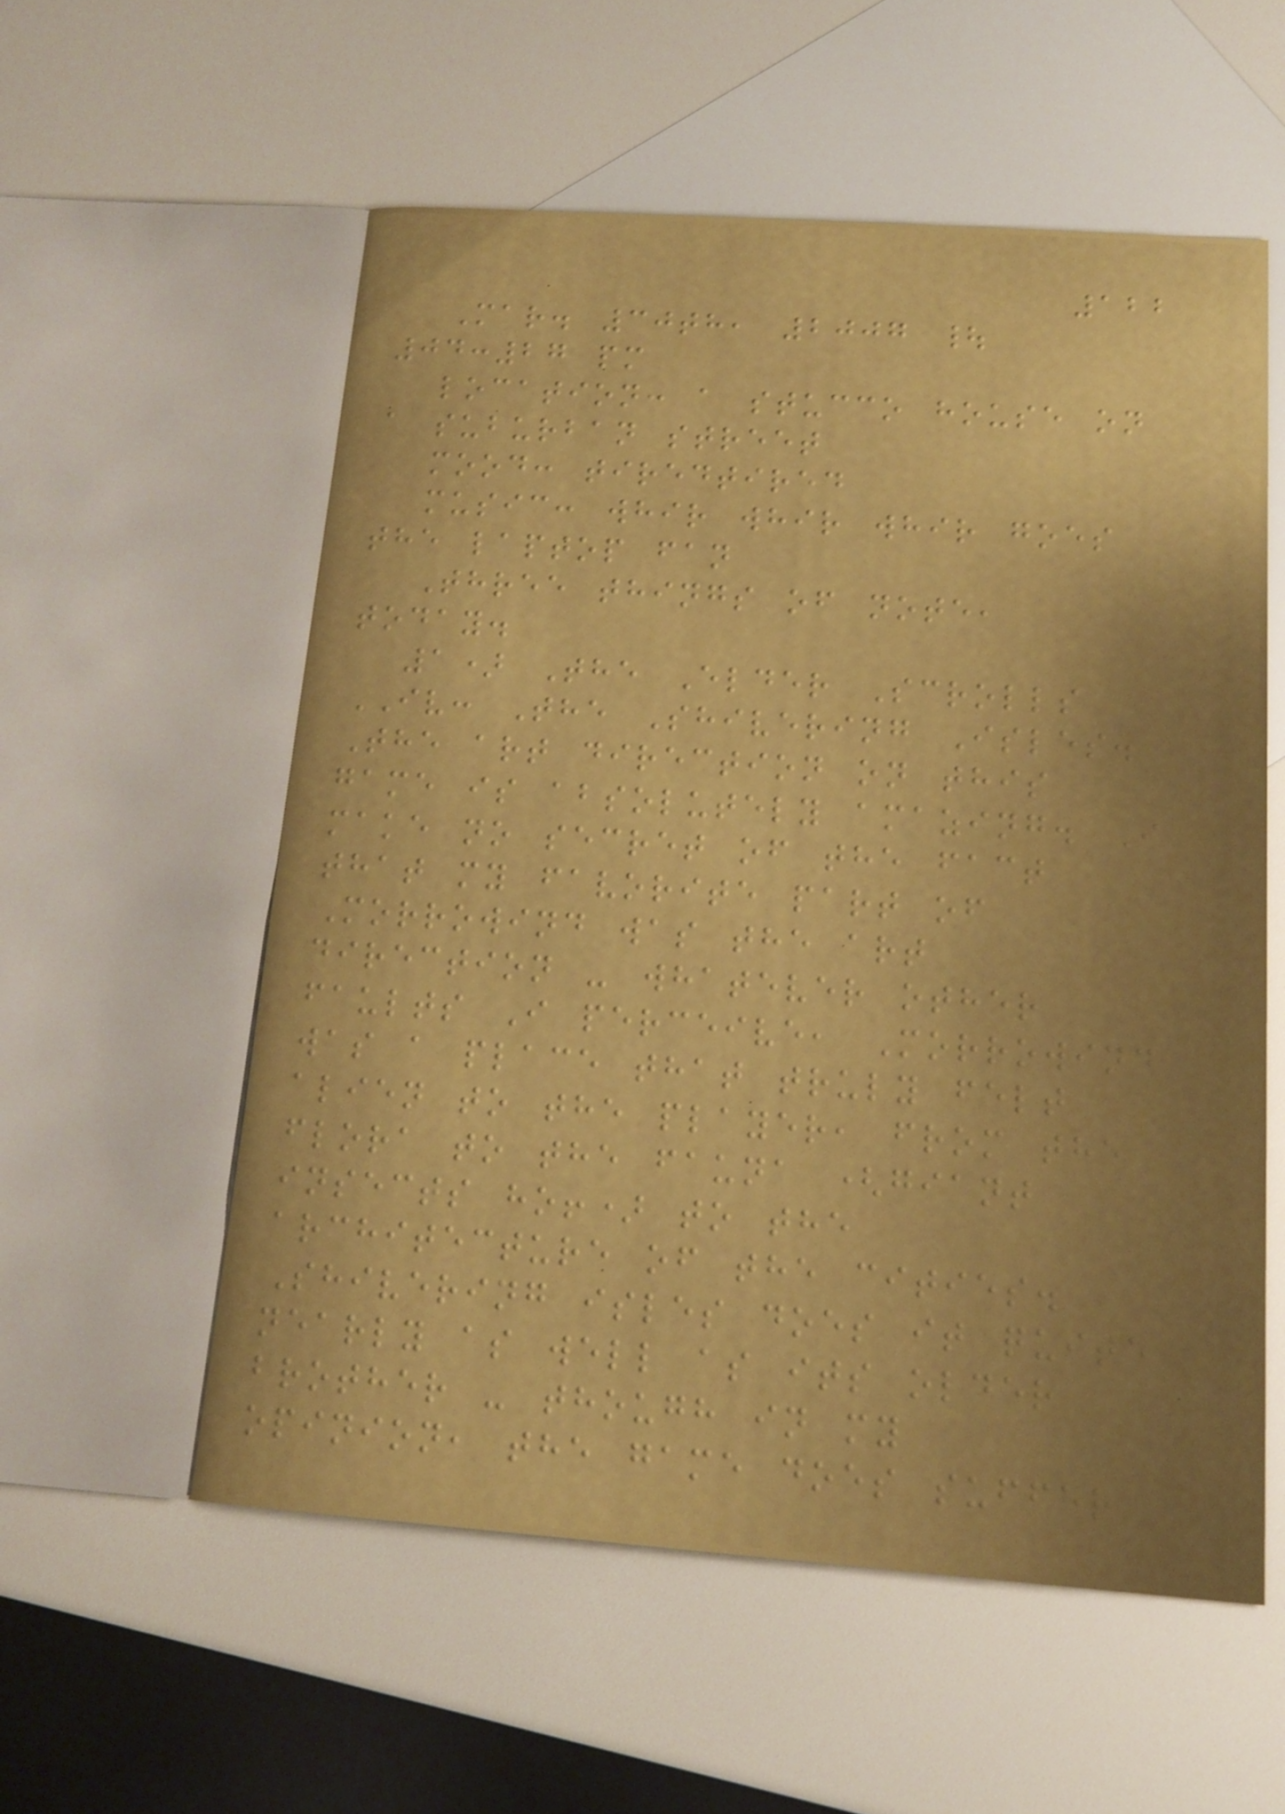122
Mar. 30th, 2007 |
04:27 pm
location: a stucco house on
a suburban street
mood: tiredtired
music: whir whir whir goes
the laptop fan
Three things of note,
today.
1) The Elder Scrolls
IV: The Shivering Isles.
The art direction on this
game is absolutely amazing. I
make no secret of the fact
that my favorite part of
Morrowind was the art
direction - whatever other
faults I perceive, Morrowind
was a place that truly felt
alien to the player, from the
flora to the fauna (giant
insects ho!) to the
architecture of the cities.
Shivering isles does it quite
nearly as well as its older
brother - though in my
opinion, the game does suffer
